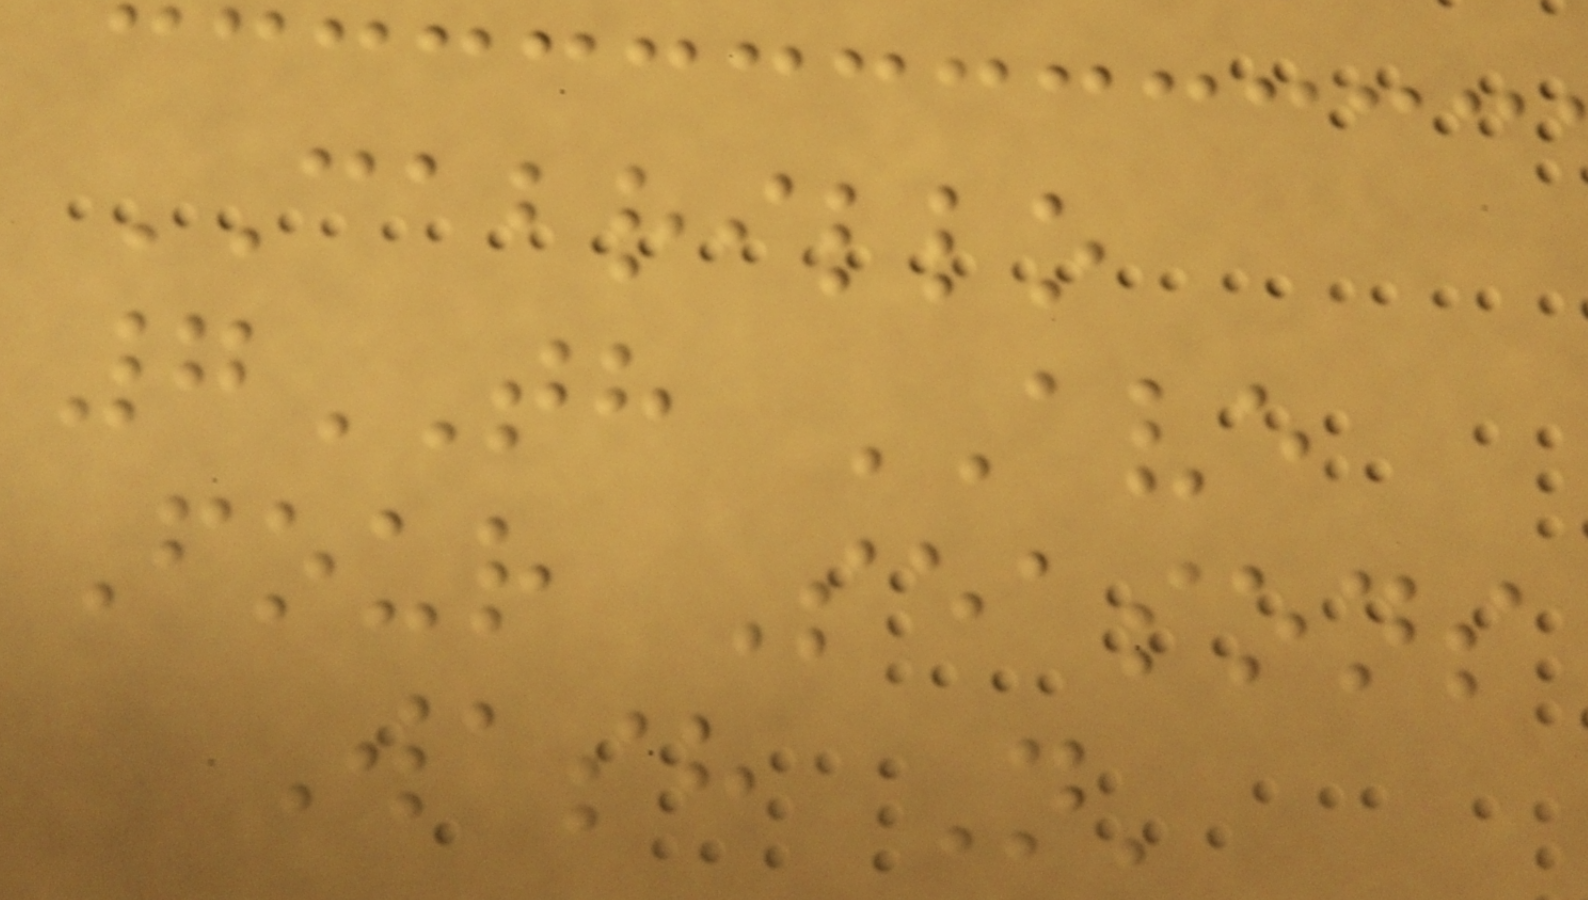CABRILLO
7TH AVE
Four Seasons
Wash N'
